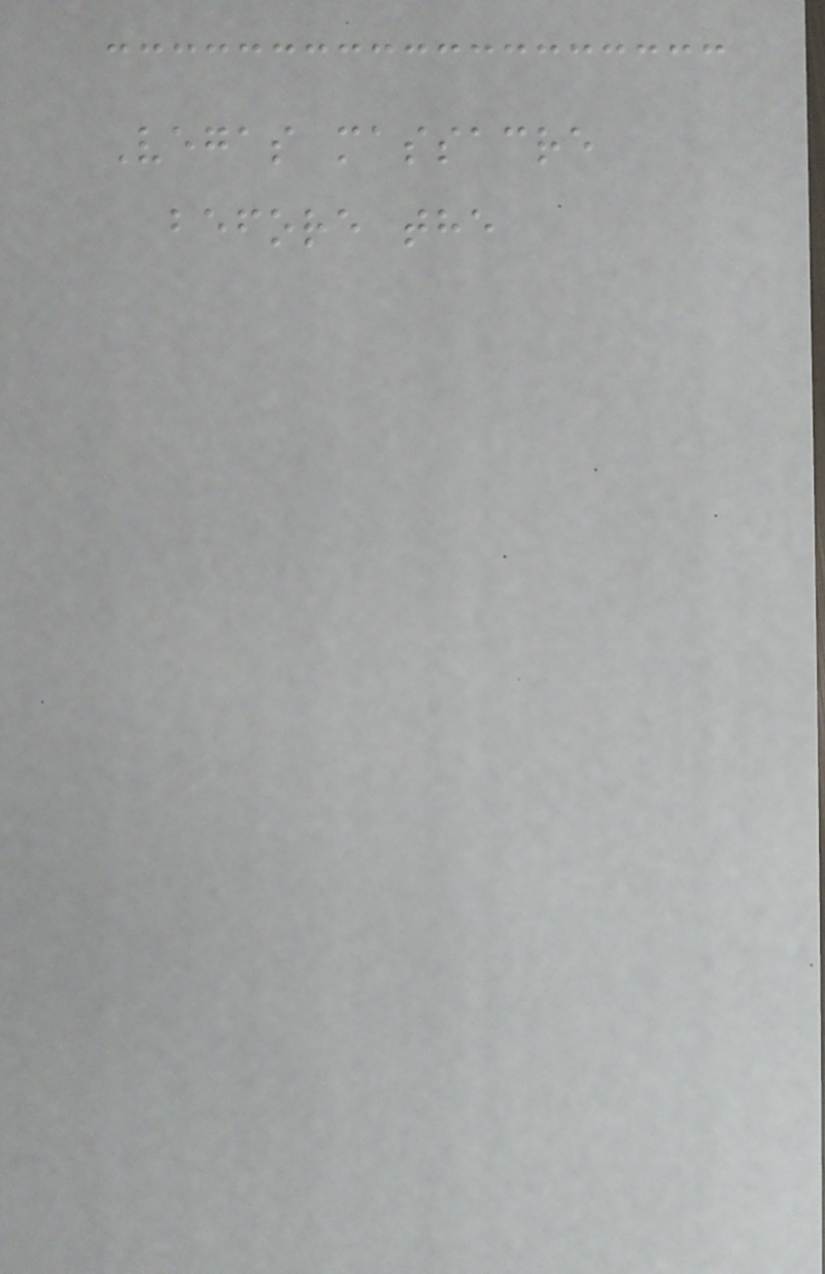Vegas massacre
before the
